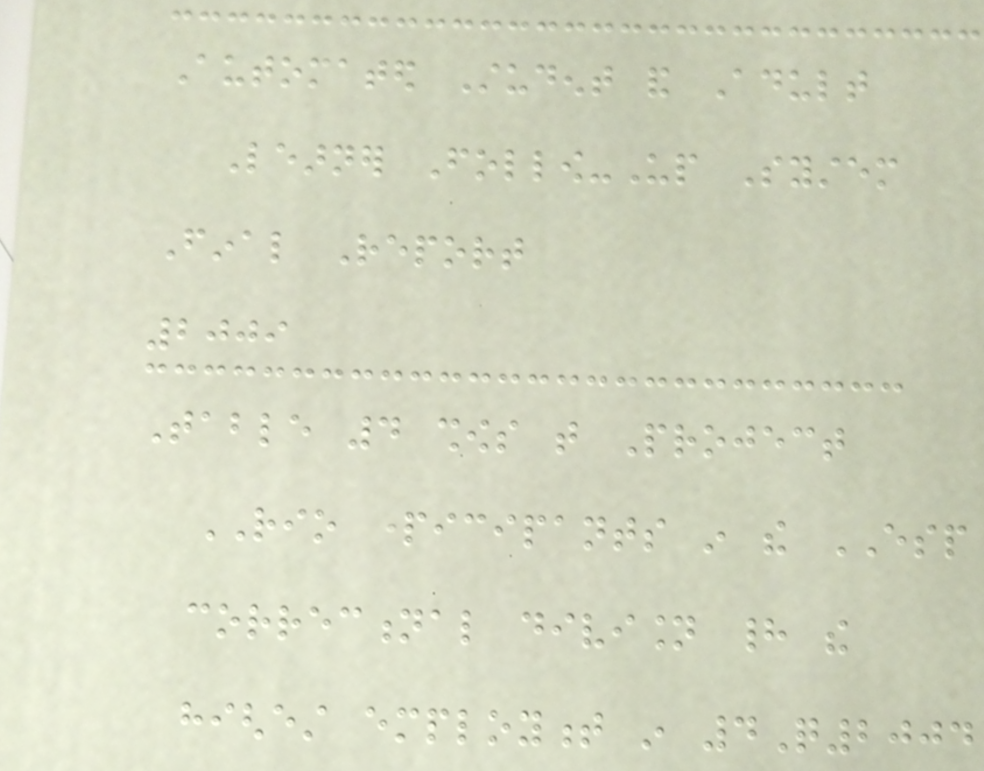Automated Student and Adult
Learner Follow-Up System
Final Report
2009
Table 4 shows that Project
RIO participants in the ESP
correctional division had the
highest employment in 4Q2004
